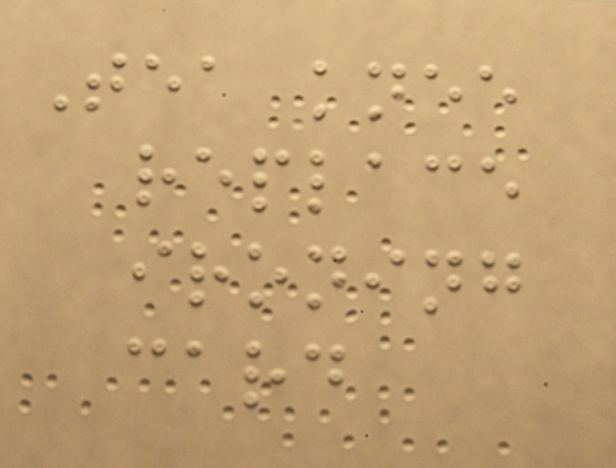Tea knee
replace
ironing
card
